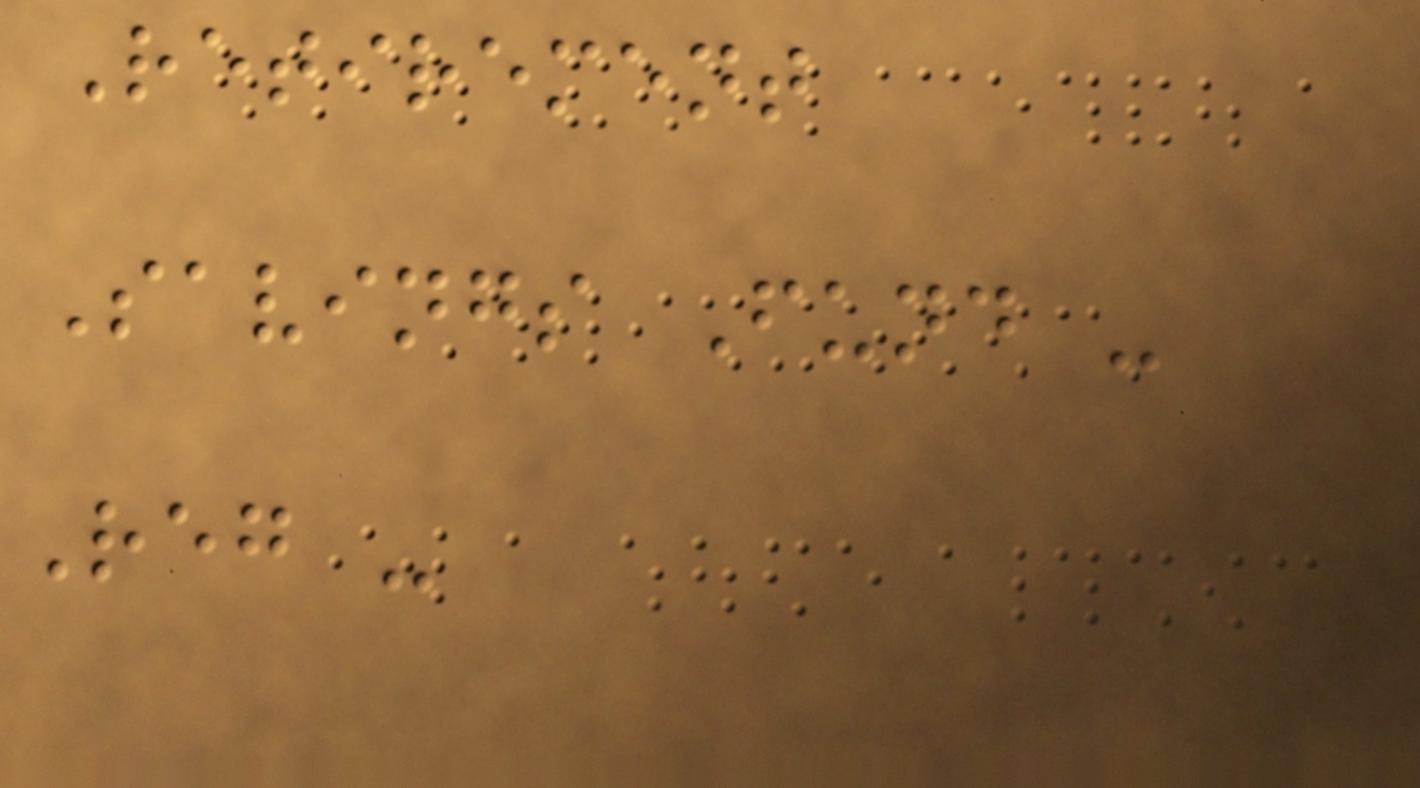Retirement
Savings Fund -
Reg -
